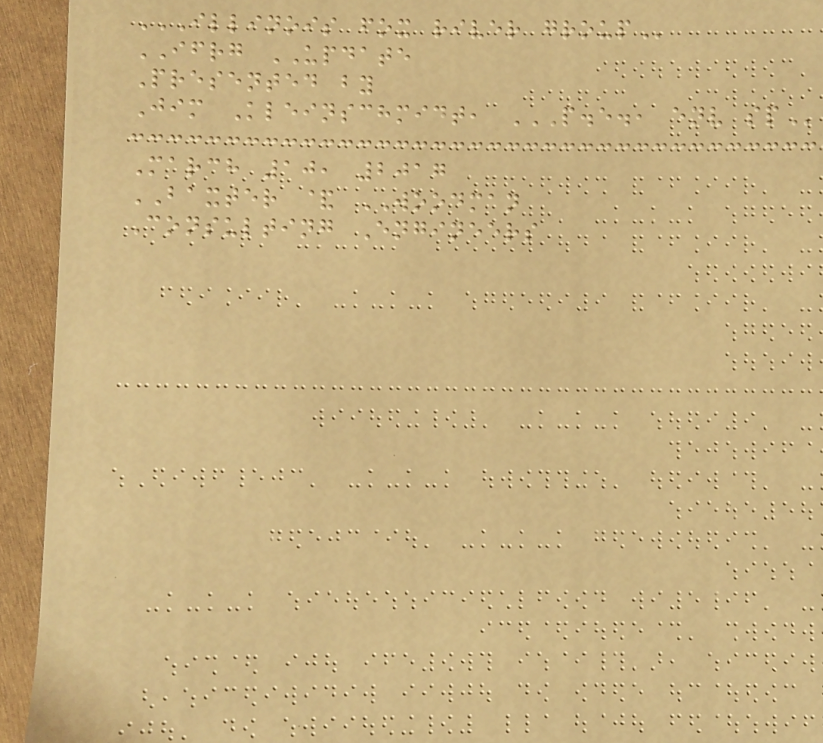ILLINOIS FOX RIVER GROUP
IFRG UPDATE
Presented by
Jim Kleinschmidt, P.E., ENV SP
March 10, 2017
BAXTER & WOODMAN
Consulting Engineers
